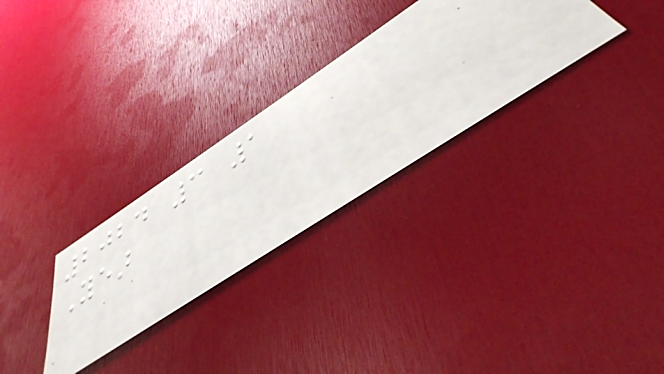2024 3 1
Year
